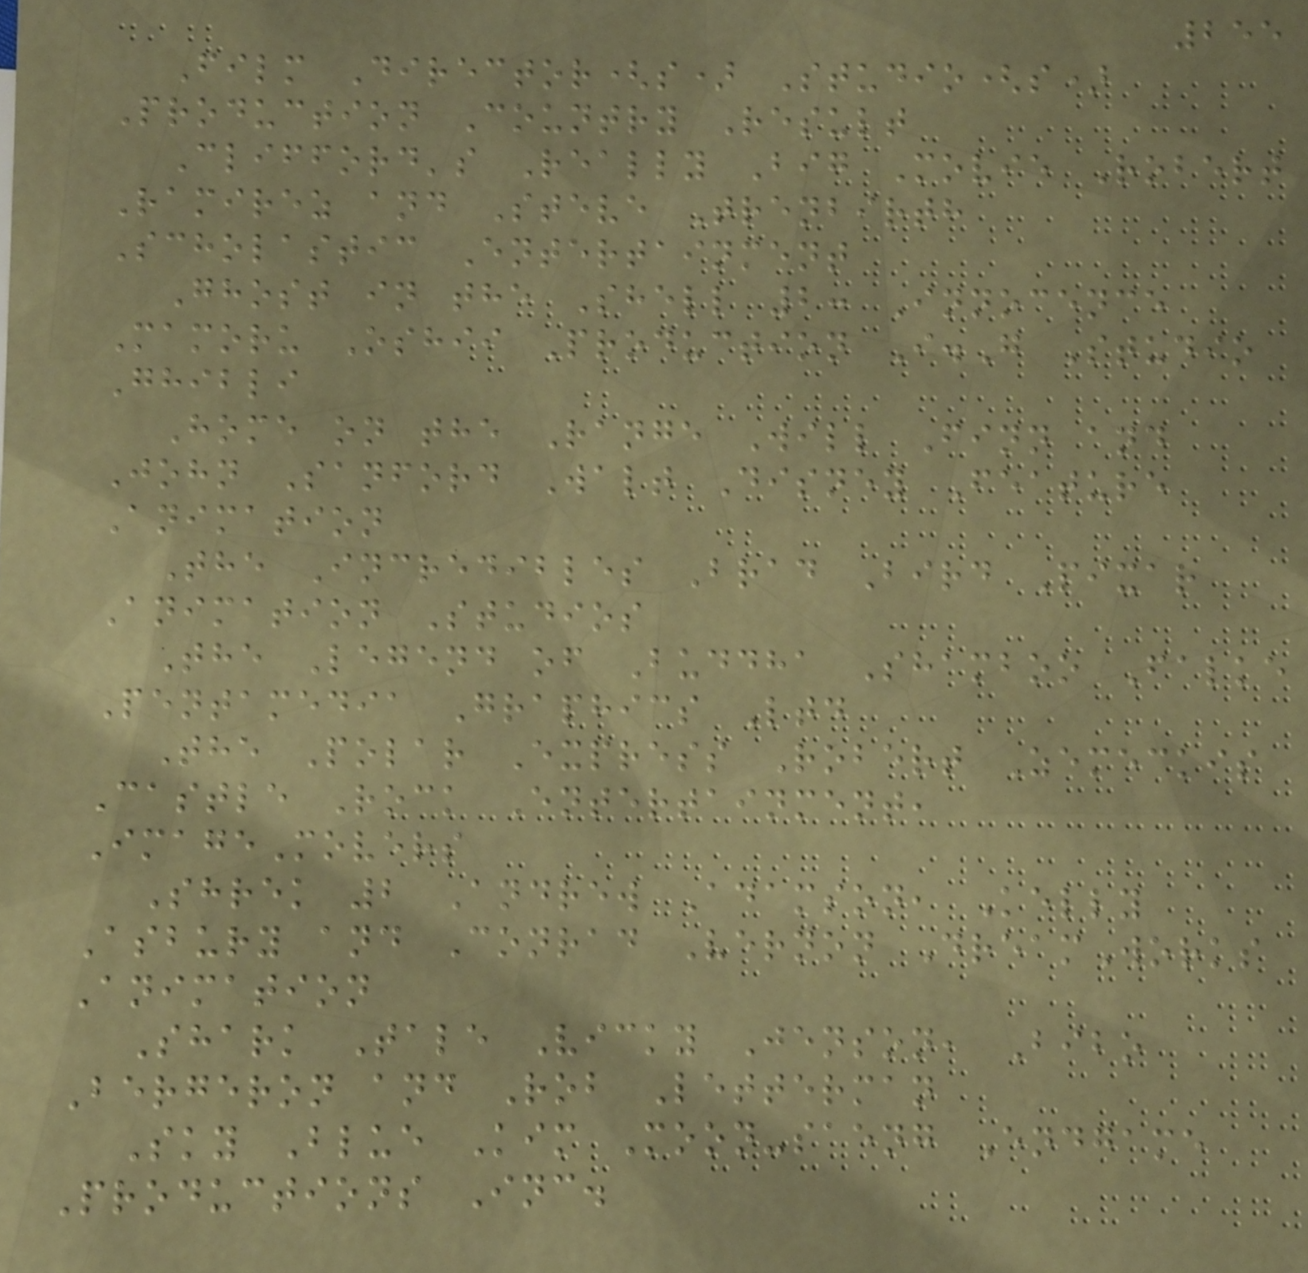255
Film Director(s) Studio(s)
Production Country Result
Clifford's Really Big Movie Robert
Ramirez and Steve Trenbirth
Scholastic Entertainment
Ghost in the Shell 2: Innocence
Mamoru Oshii Production I.G Studio
Ghibli
Home on the Range Will Finn and
John Sanford Walt Disney Feature
Animation
The Incredibles Brad Bird Pixar
Animation Studios
The Legend of Buddha Shamboo Falke
Pentamedia Graphics Ltd
The Polar Express Robert Zemeckis
Castle Rock Entertainment,
ImageMovers
Shrek 2 Andrew Adamson, Kelly
Asbury and Conrad Vernon DreamWorks
Animation
Shark Tale Vicky Jenson, Bibo
Bergeron and Rob Letterman
Sky Blue Kim Moon-saeng Endgame
Productions Inc.
